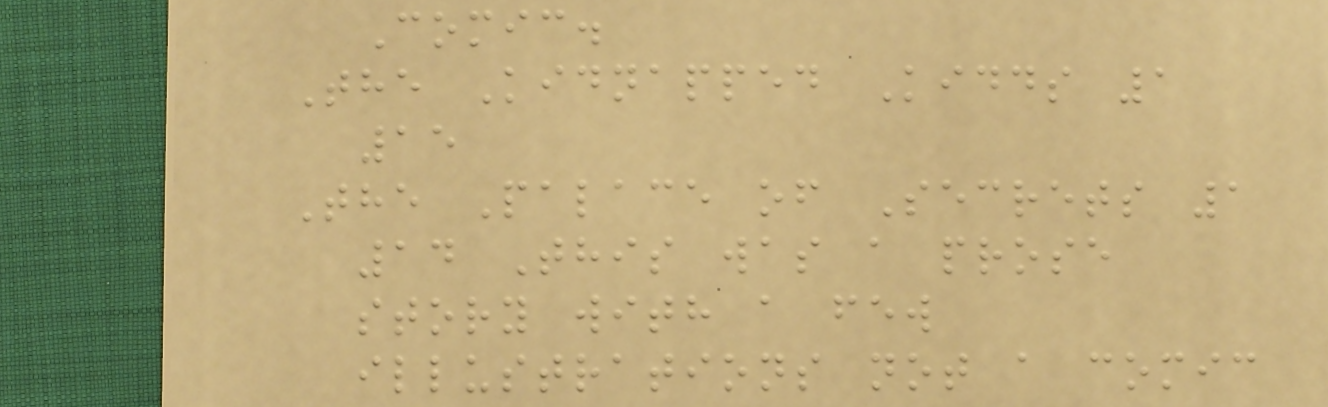Comic.
The Kidnapped Kidds 1
15
The Palace of Secrets 1
14 This was a prose
story with a few
illustrations not a comic
